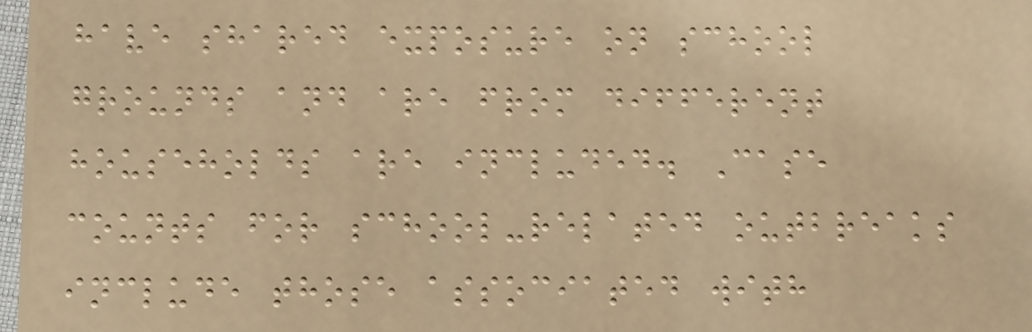have shared exposure on school
grounds and are from different
households are included. Case
counts for school-related outbreaks
include those associated with
